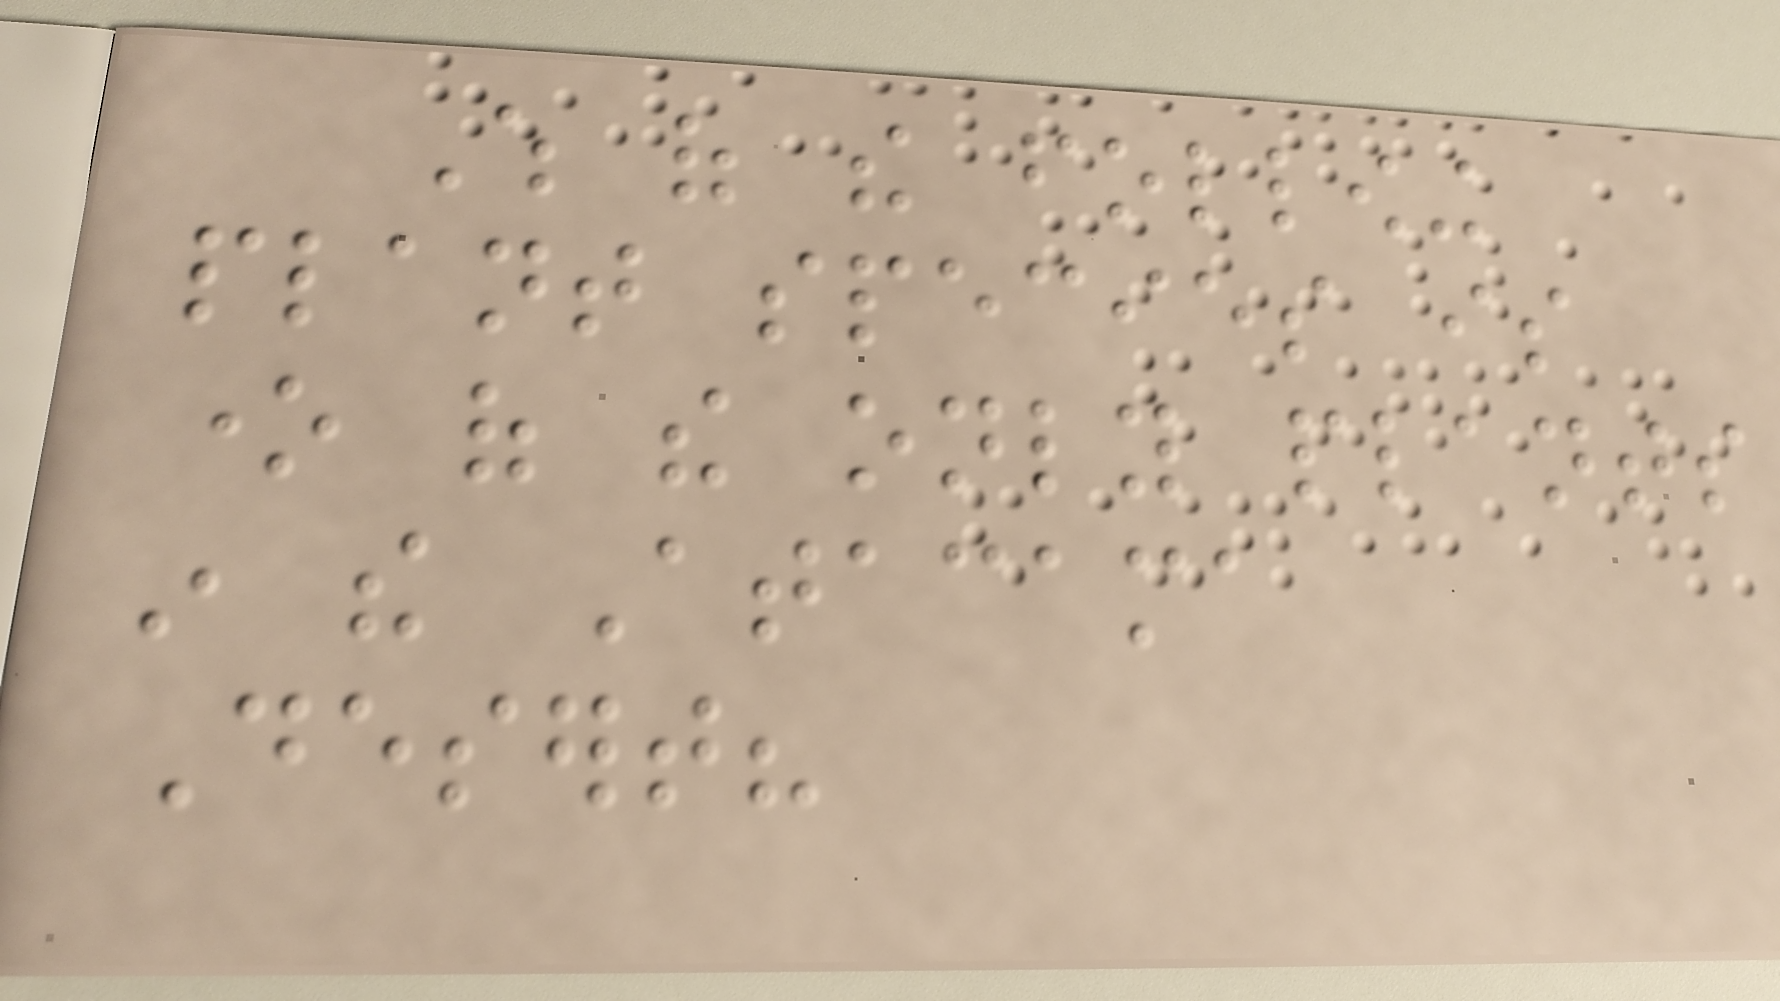Which of the following
plant species is
one of the only plants
in the Atacama
Desert?
